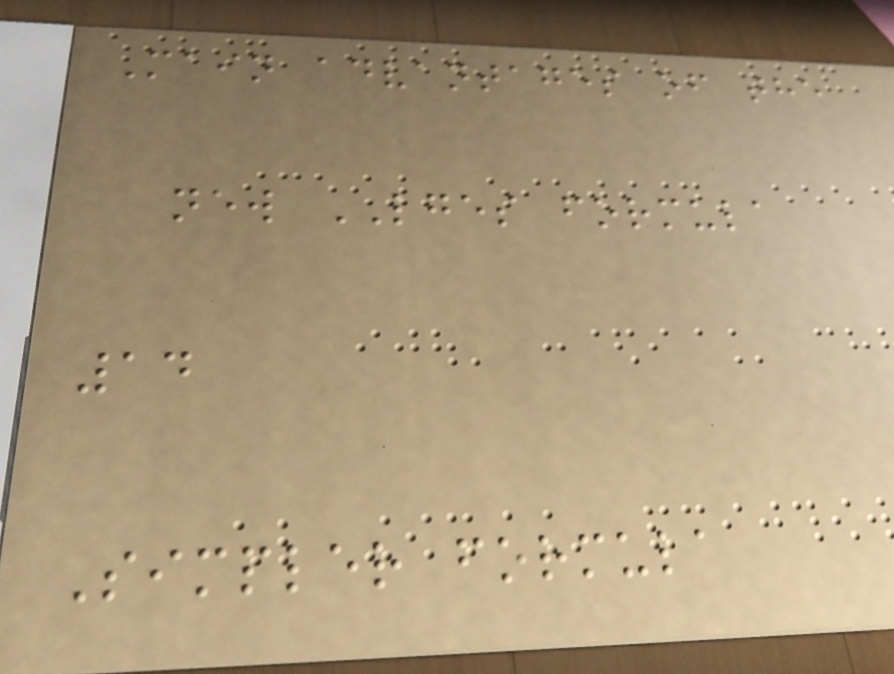Main advantages of the
new LGES formula
14
Simpler formula
